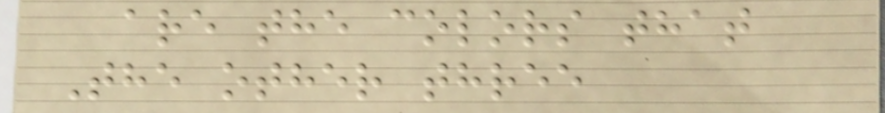are the colors that
The other three
